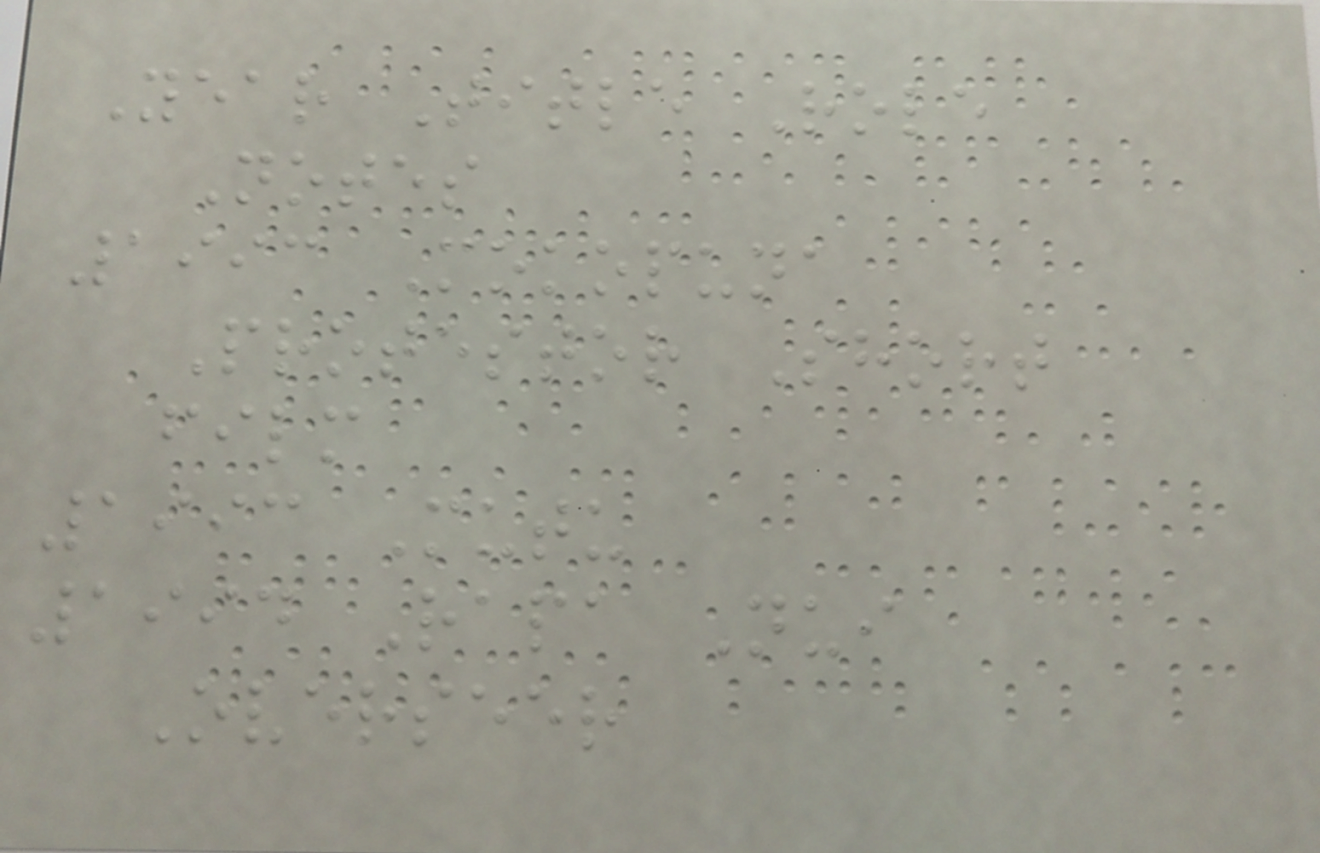Year Title Role
Notes
1993 Mokopuna
Protestor Short
film
1993 Mutu
1994 Rapa Nui
Overseer
